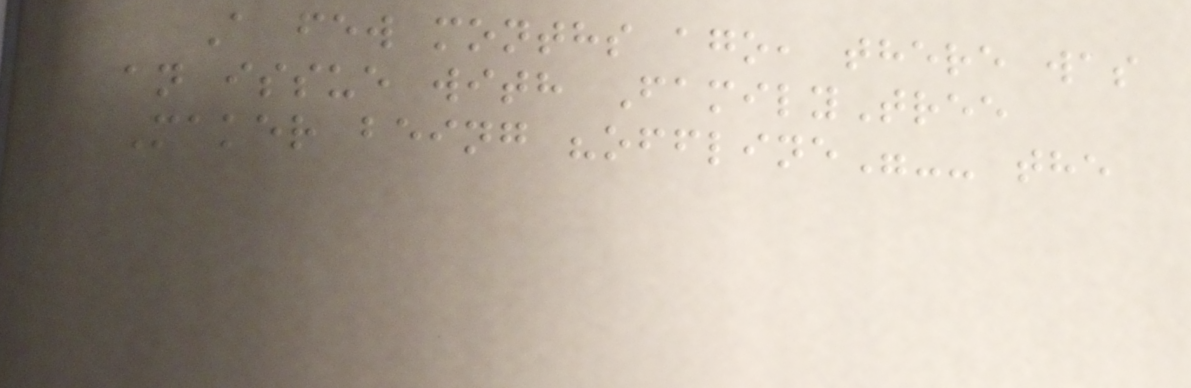A few months ago, there was
an issue with FamilyTree
Maker being "offline"-- the
